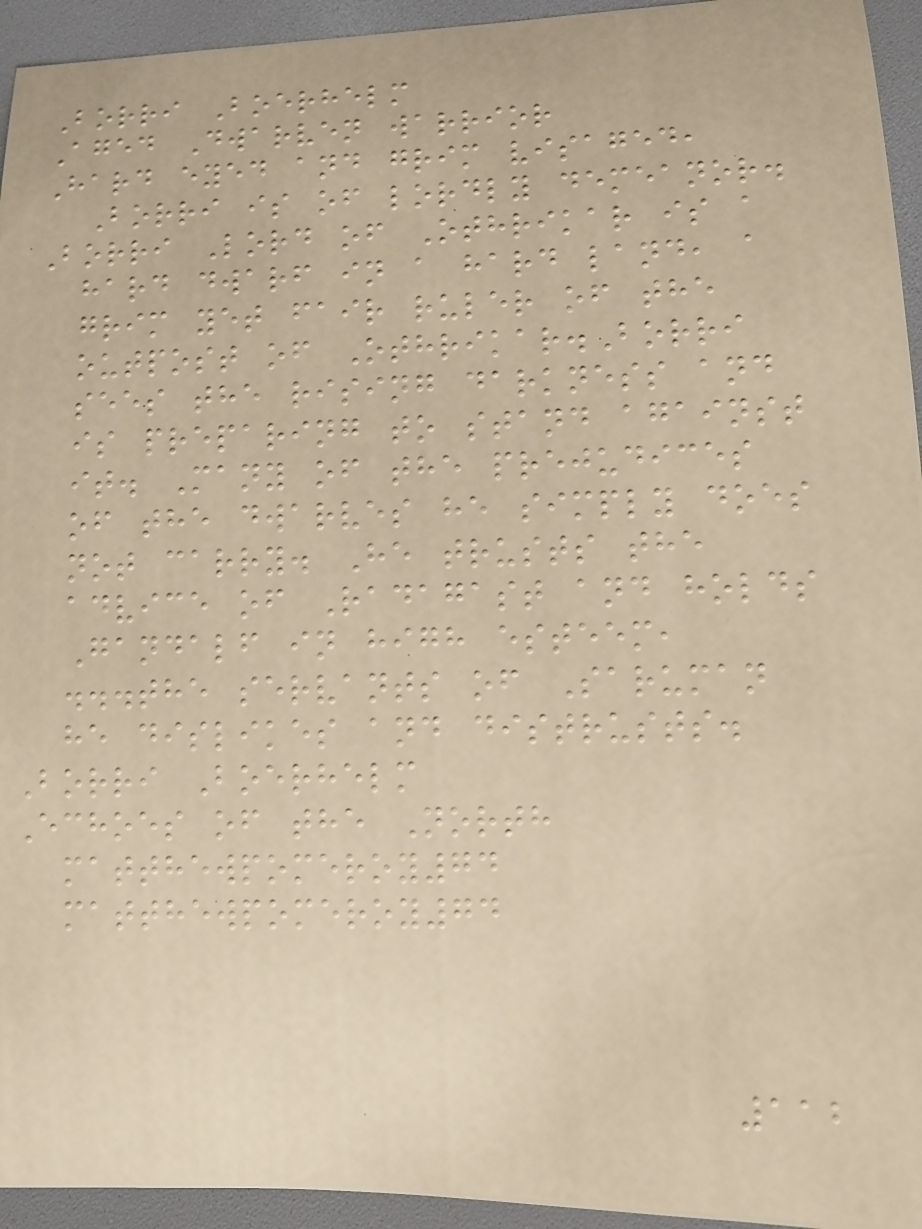Borri Boerhelm
Aged Dwarven warrior
Hard eyed and grim visaged,
Borri is of lordly demeanor.
Borri Lord of Othrikar is a
hard dwarf in a hard land, a
grim yet fair ruler of the
outpost of Othrikar.Borri
sees the rising darkness and
is preparing to stand against
it. Many of the prejudices
of the dwarves he simply does
not carry. He trusts the
advice of Radagast and holds
Gandalf in high esteem,
...the servants of Saruman
he dislikes and distrusts.
Borri Boerhelm
Echoes of the North
matthewpomeroy74
matthewpomeroy74
112
